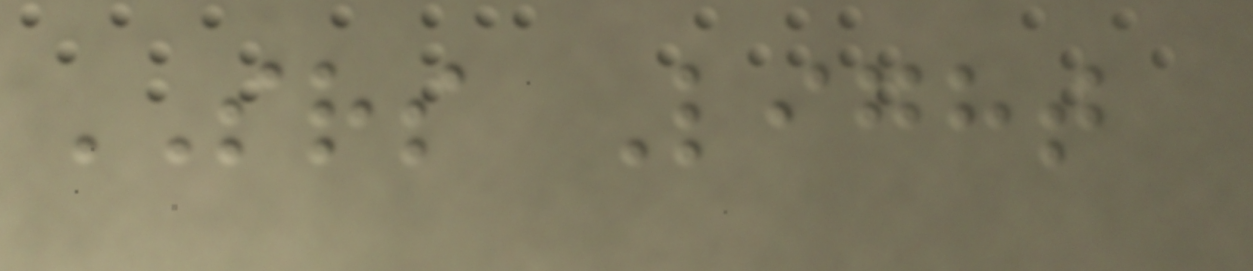SRS Light
